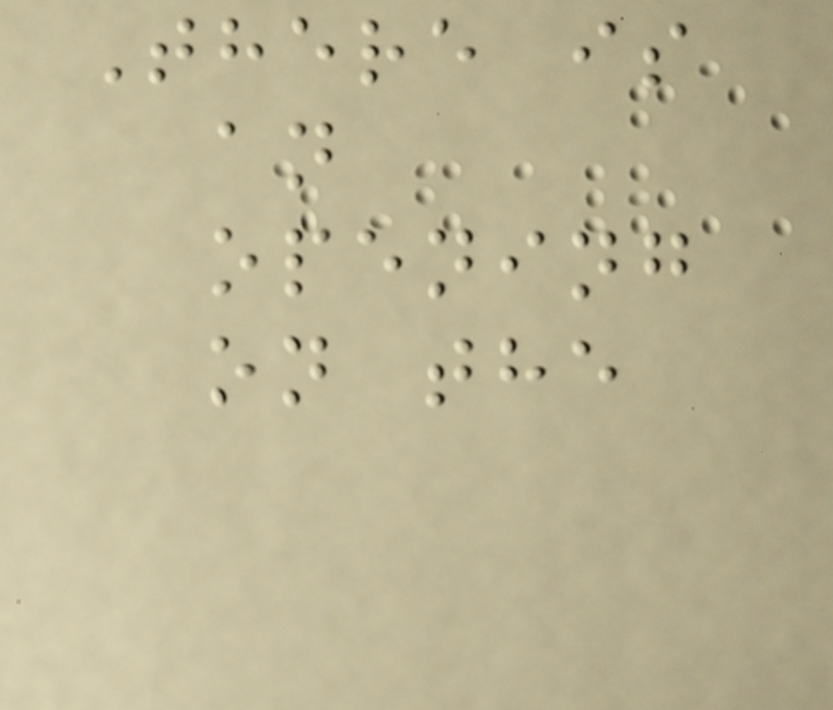There is
an
opening
on the
